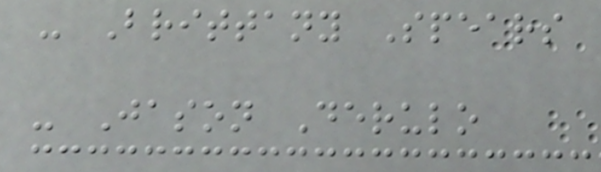- Brittany Spears
- Jason Derulo
